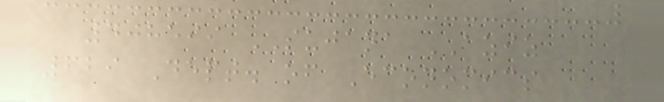408599 SUJANA AZIZ
629 Dept. of Economics
